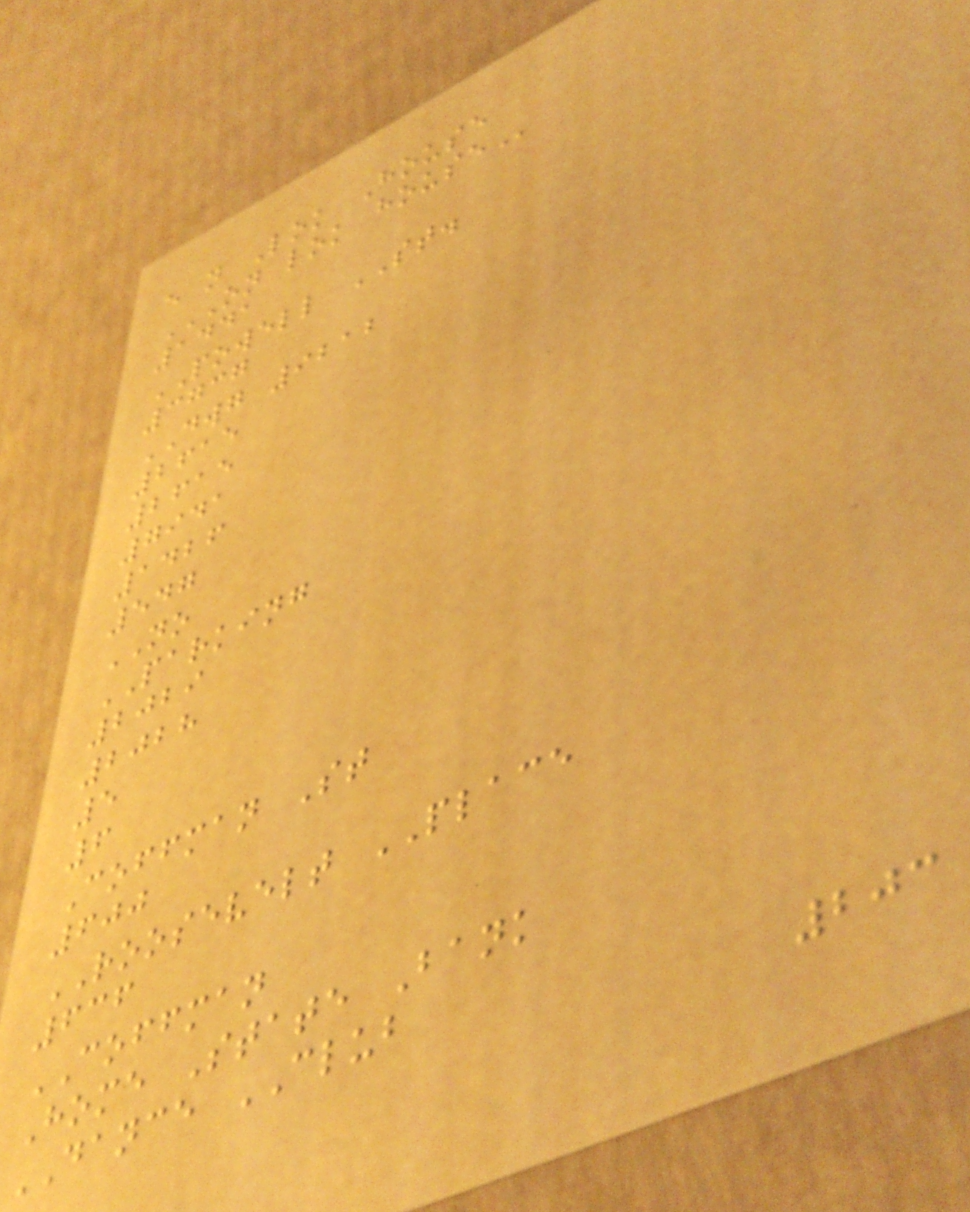e n Lok House
ON LOK HOUSE
1441
POWELL ST.
3737
DWG 9212
2615
2615
7941
1426
547
NO
PARKING
2029
2028
5
6
Coffman St
600
ROOSEVELT PLACE
636
COFFMAN
Home State Bank
DANCE CLUB
203
